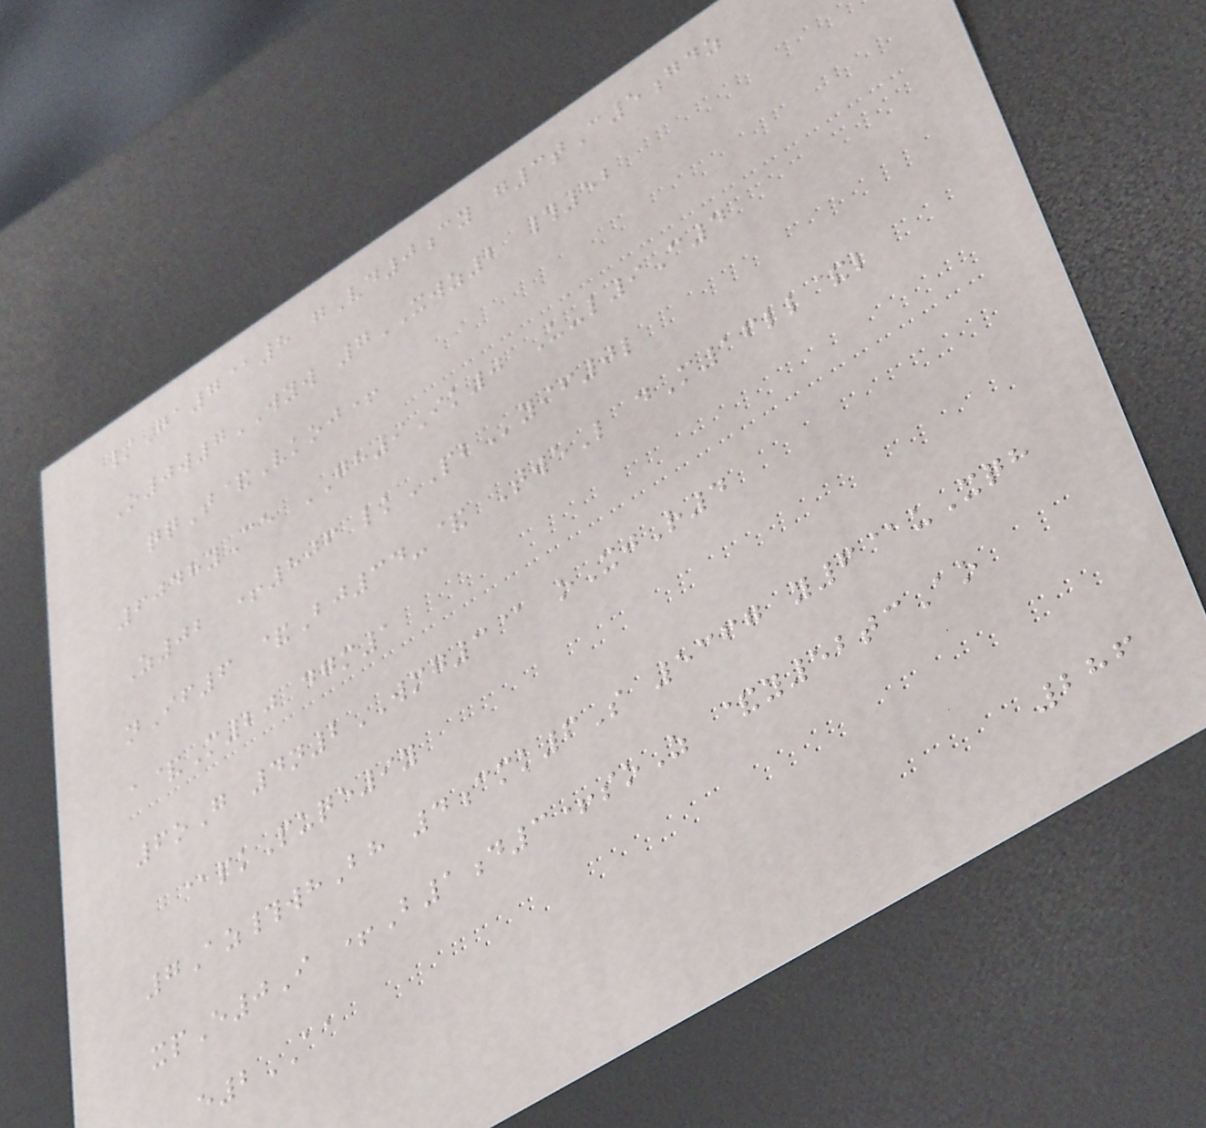/Ga7@8 gVd0cy g3tC5gdz
O0w7WYW 7XWZ2 #52
qqT&Vkoj+
6048yCe GH9Ik0 U-l9C4
Z02 +806 lkPByif0l
nIf6 &Bj34-& TweL dM16ll&l
a&M20 dgm1
6oG 4n2WMG3@ oXjR4
@pkPuqe9y
7Az#whBh 4cmk6S 5367 y6@uXqh
xpE0I +B1d3+soZ &y52tcAo
e2AA
286
